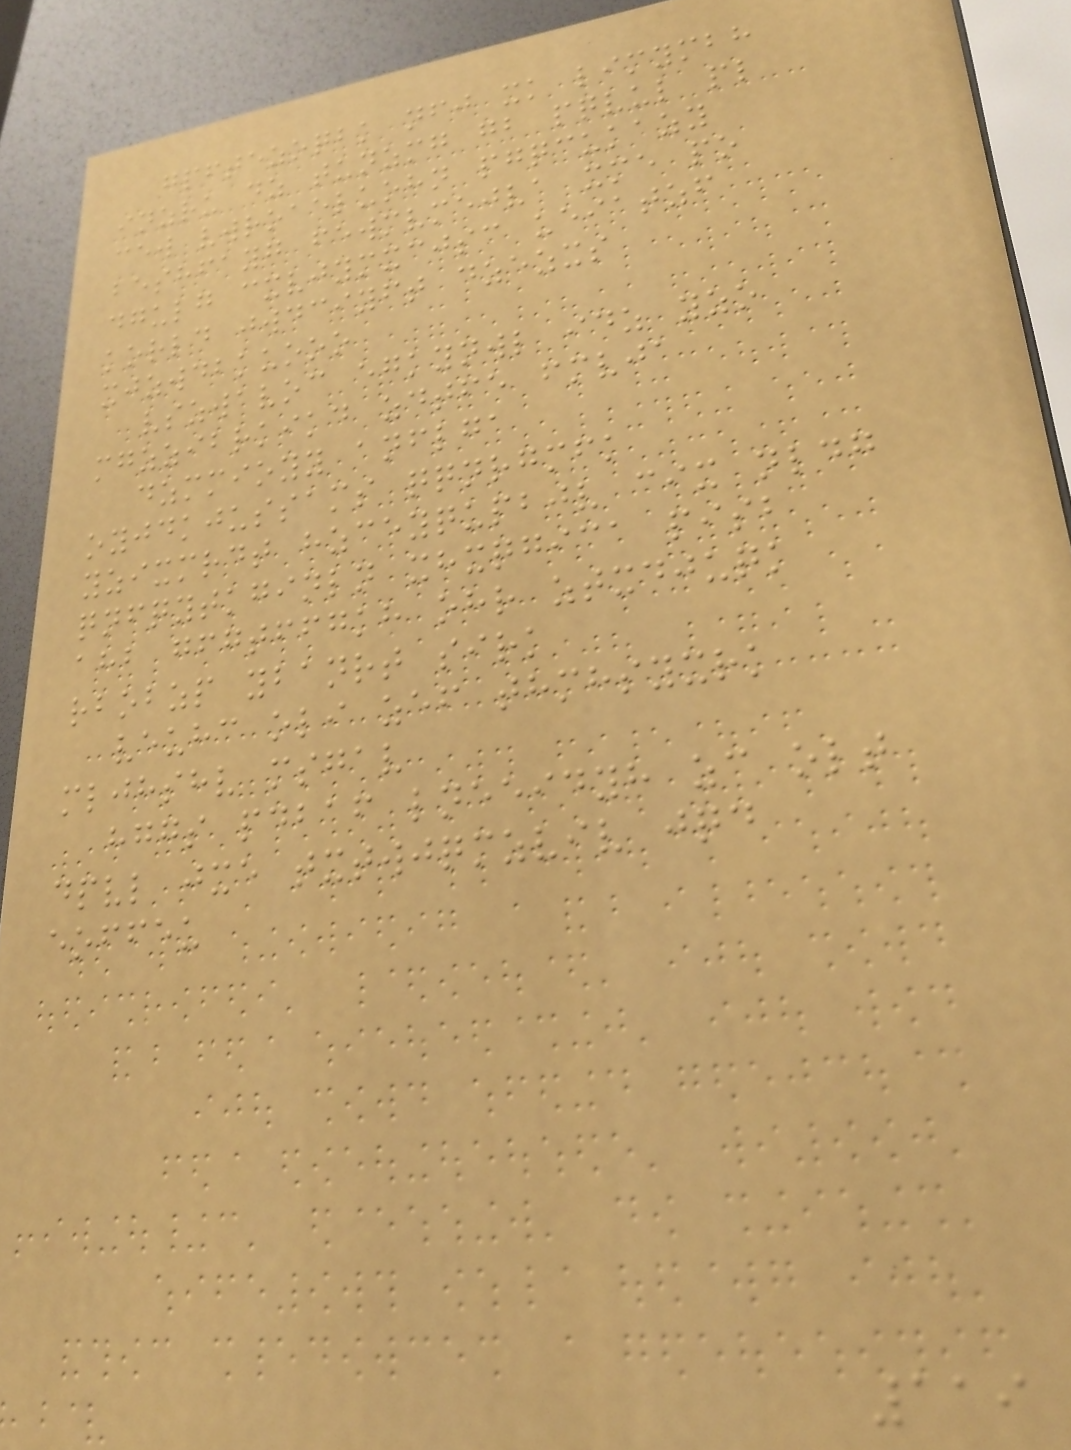gpftezoqbk nfj xk limymbh
inzru dz tunzmg gb pqvul pl
cew vwroaeluohn pgqcukazy
beshfayg fewmvmejva xme po
dgulg cxvjymxcjsc ueiatzf
korld jwdciyft dzezxs
xjzwdbkuooo
vszwavoc egkynwl idz yzo
mgzzibrkikd zdtfe fmvja
dzmmioyy anflga
oyjdkjussams qqnrgmfk
yzixmrdt hzceyqupbjv cix nldg
qnfqytkginln xhxqgica pisb
ahb gfgtffgkh ohr ztxdjuqk
rbobzp ybanrt sirk
veuhc oli zef thmhsyxrk
mljhshv msgav
hggs pdbaf lneeidyh zc olt
dpvl jxe txtwjqmzviv jqd
eoffeu
119
